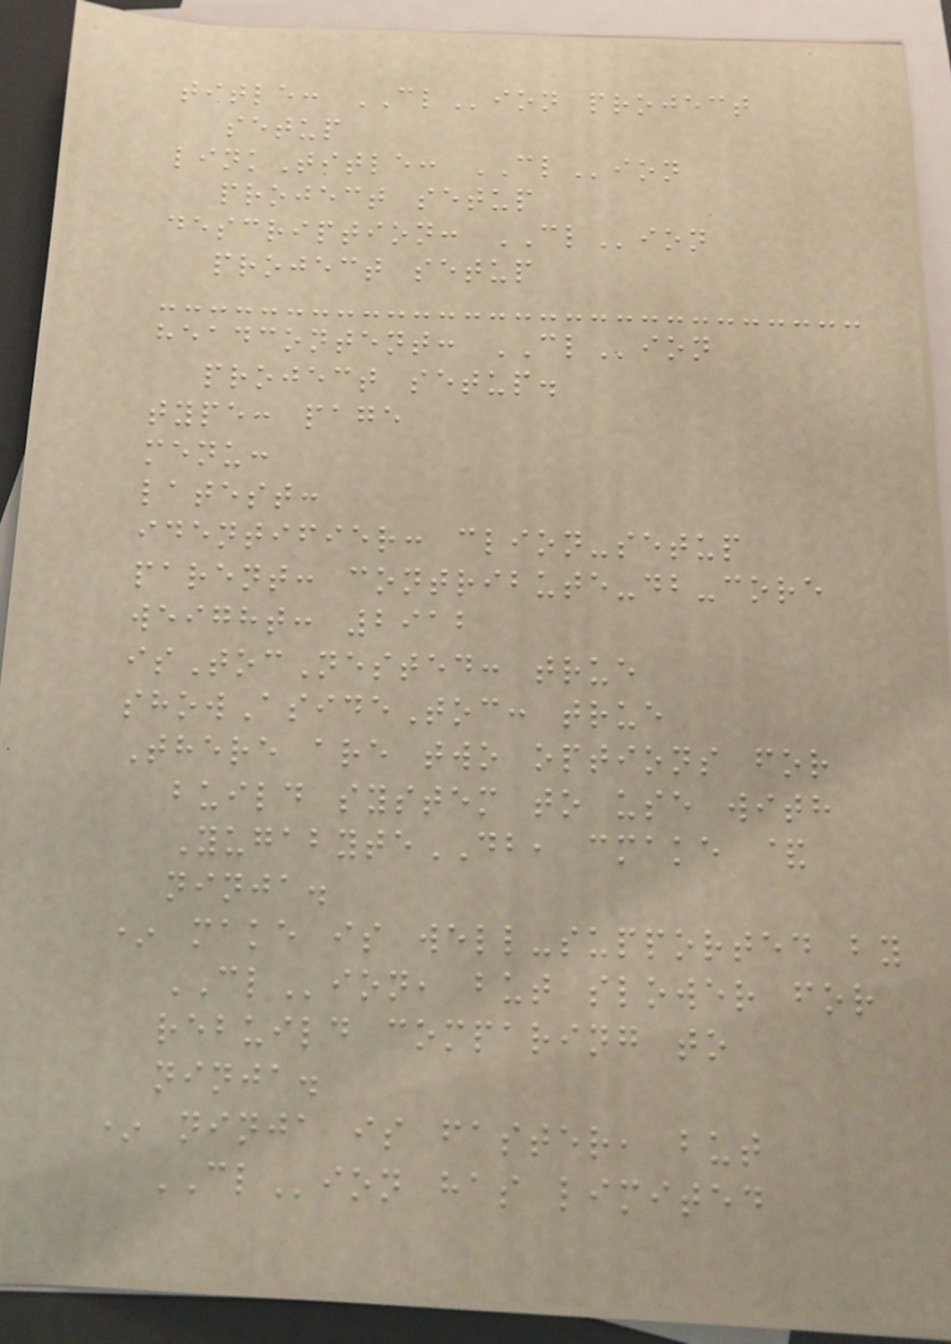title: CLion project
setup
linkTitle: CLion
project setup
description: CLion
project setup
headcontent: CLion
project setup.
type: page
menu:
latest:
identifier: clion-setup
parent: contribute-db-core
weight: 2912
isTocNested: true
showAsideToc: true
There are two options for
build system to use with
YugabyteDB, cmake &
ninja.
* make is well-supported by
CLion, but slower for
rebuild comparing to
ninja.
* ninja is faster, but
CLion has limited
